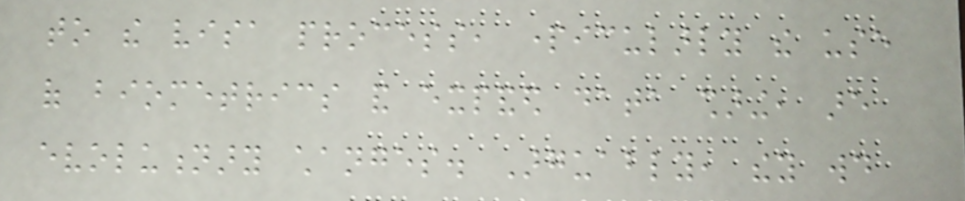to the visa process, particularly the use
of biometrics and expanded data sharing, are
evolutionary changes. Arguably, they would
